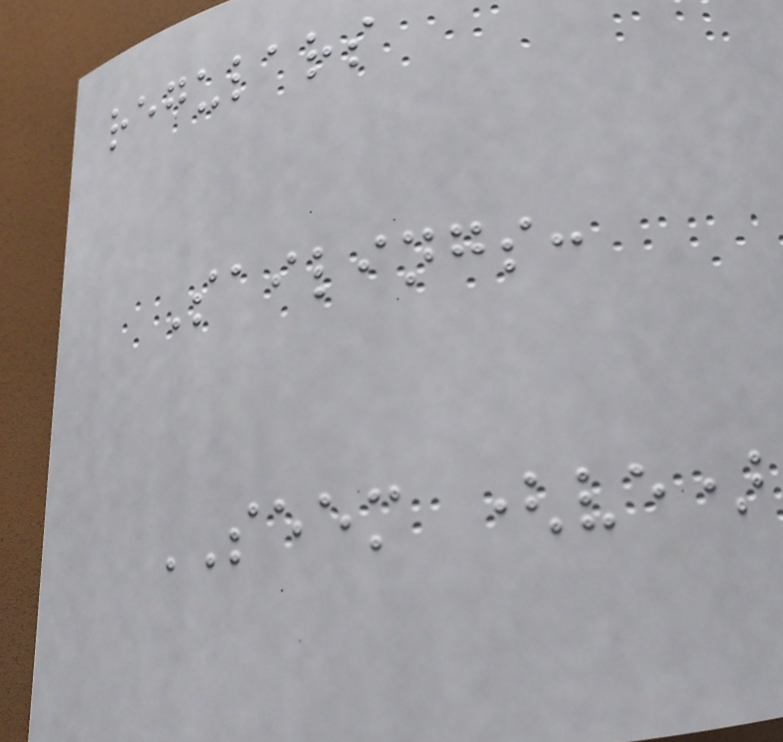regulars
Sailings:
SEEM (ve)
